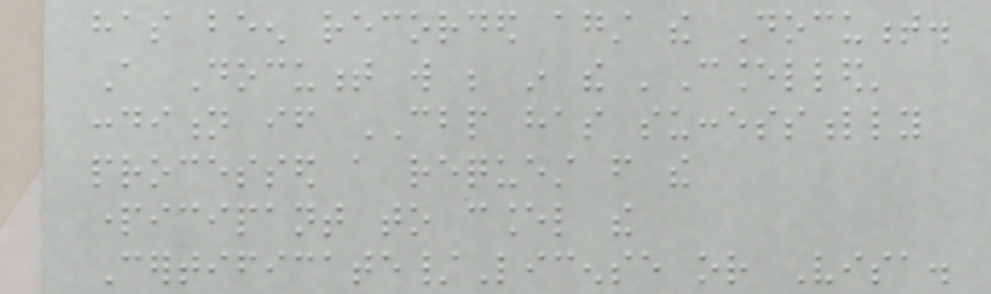has been recorded against the Document.
A Document will be in the 'Cancelled'
condition if CBP has successfully
processed a request from the
participant to cancel the
Certificate/License or Visa.
